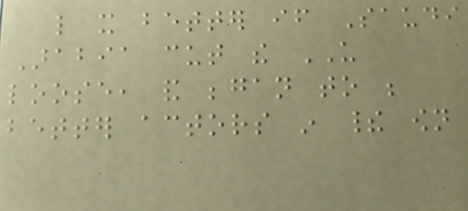like it better if Saudi
Arabia cut the US
loose, and began to be
better actors in their own
